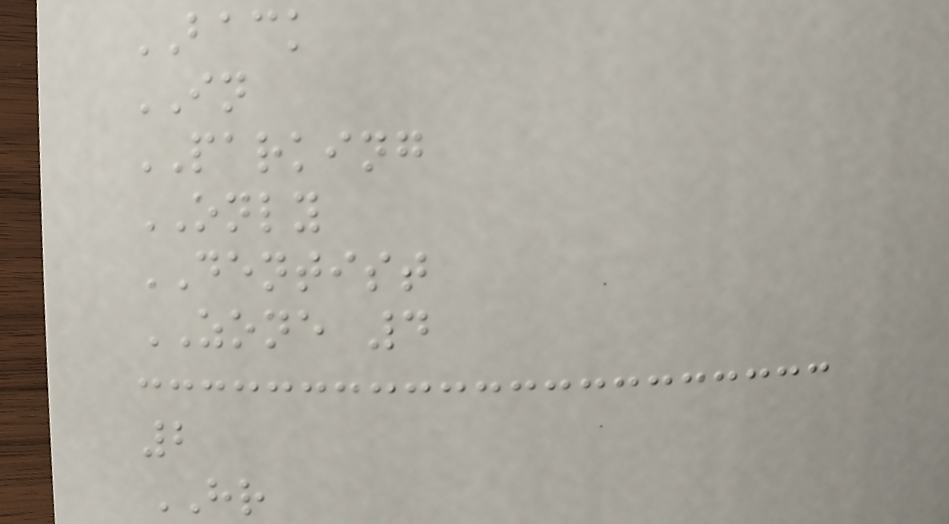BACK
IN
PARKING
ONLY
DENTIST
ZONE 4
2
HR
